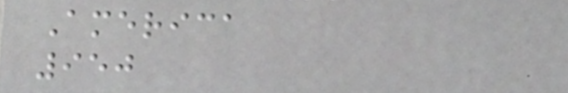America
950
